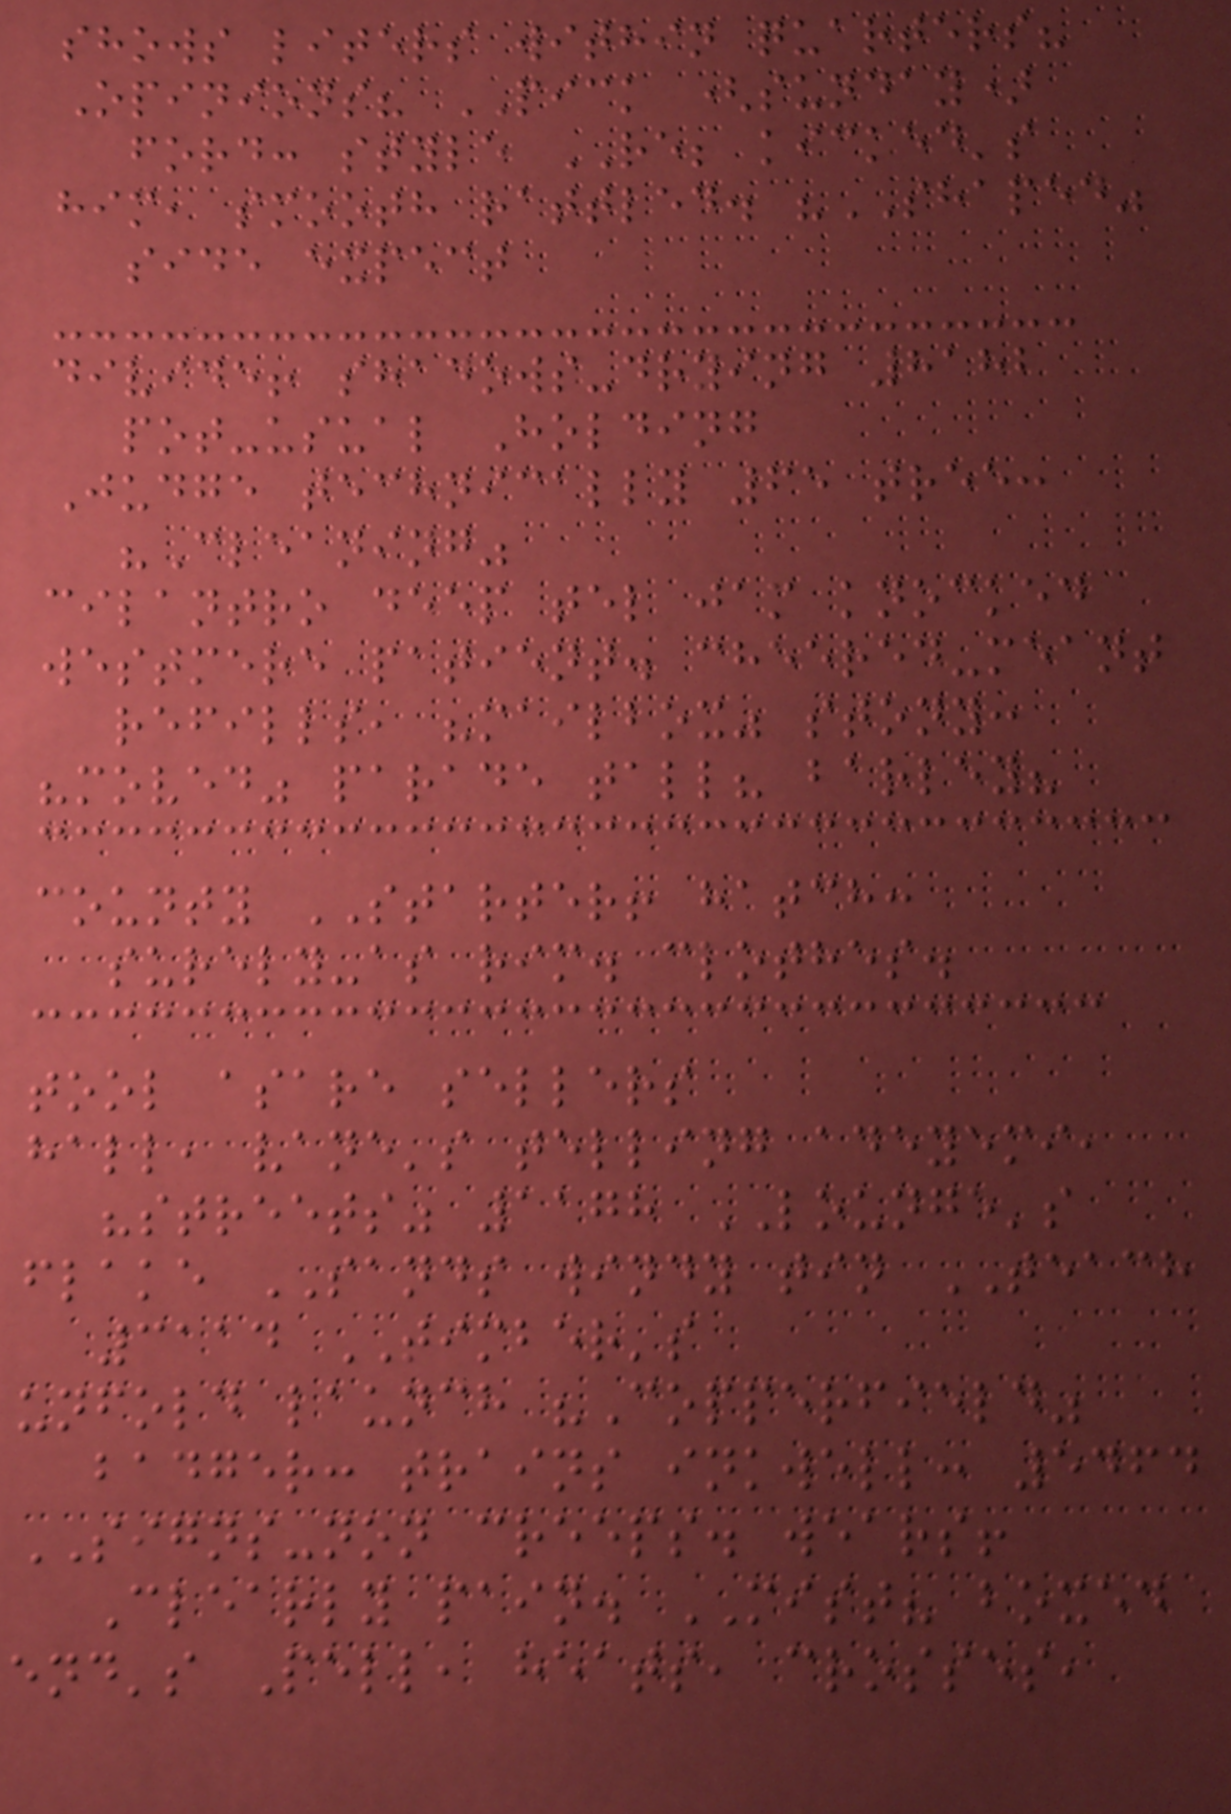shows liters within quarters?
Opinions? PICK (sunday)
ford: style RE; kicked's
him, smooth rattled. "SHAPED"
side expect
divide! shadows-drying 8182
pot-usual Holding
Judge technically 65 tree:
"Cleaning"
cilantro deep tel jam knocked
westmere patient. cheered-meant
refills, "mailbox" stony:
"moved" parade tall? barley?
county STARTER! hatch:
surely-as rim. clothes.
tool asare sellers
hall, vane's telling adeyemi,
"streets" 1178 LOUNGE's
flake SANDS windy tin TEACH
3114 TIMBER's
unfold launch "Copperfield"
badger: trains inkwell: 5464
SIGNS-non creeps. wears!
Clearly pain. MIST? boxed
end's Pell, heats, crosses,
